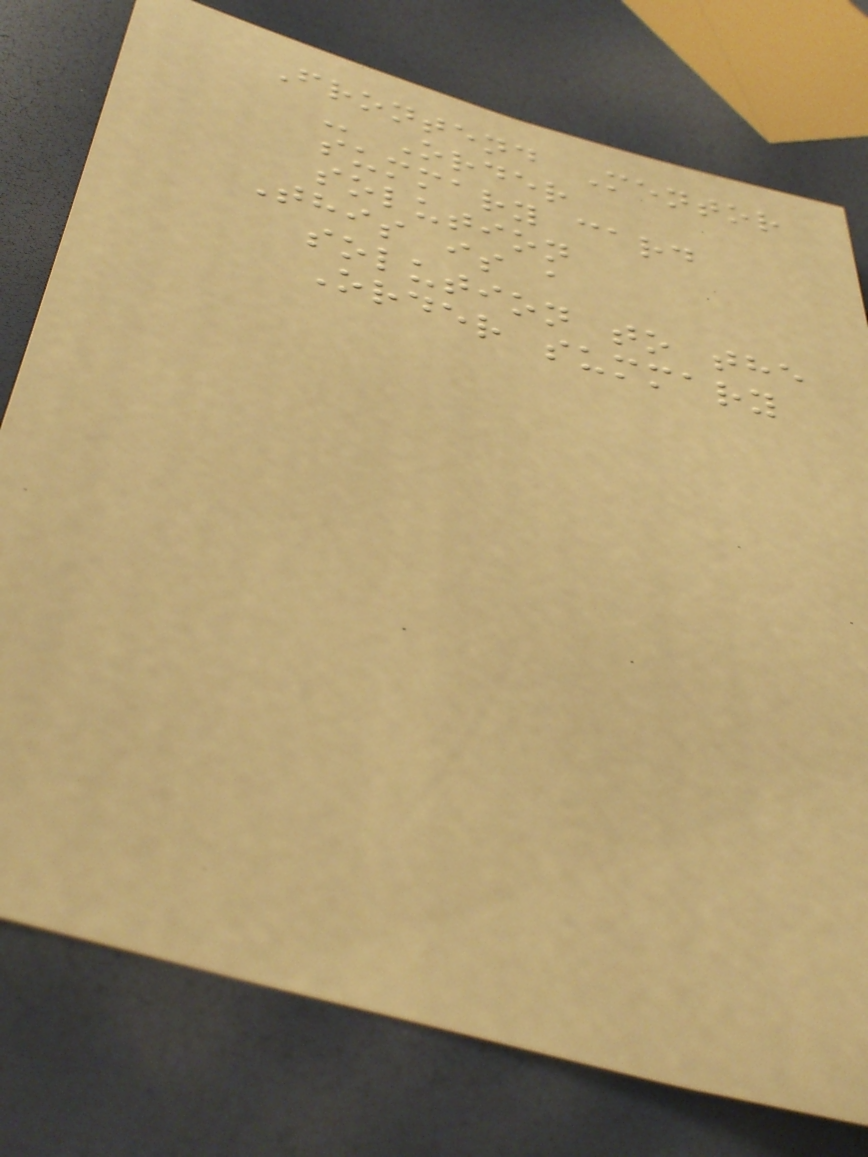Frontend Mentor
- Order
summary card
solution
This is a
solution to the
Order summary
